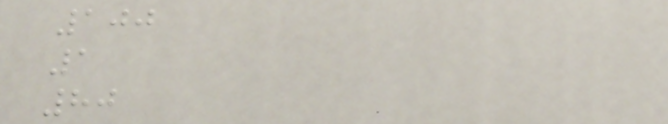100
1
80
